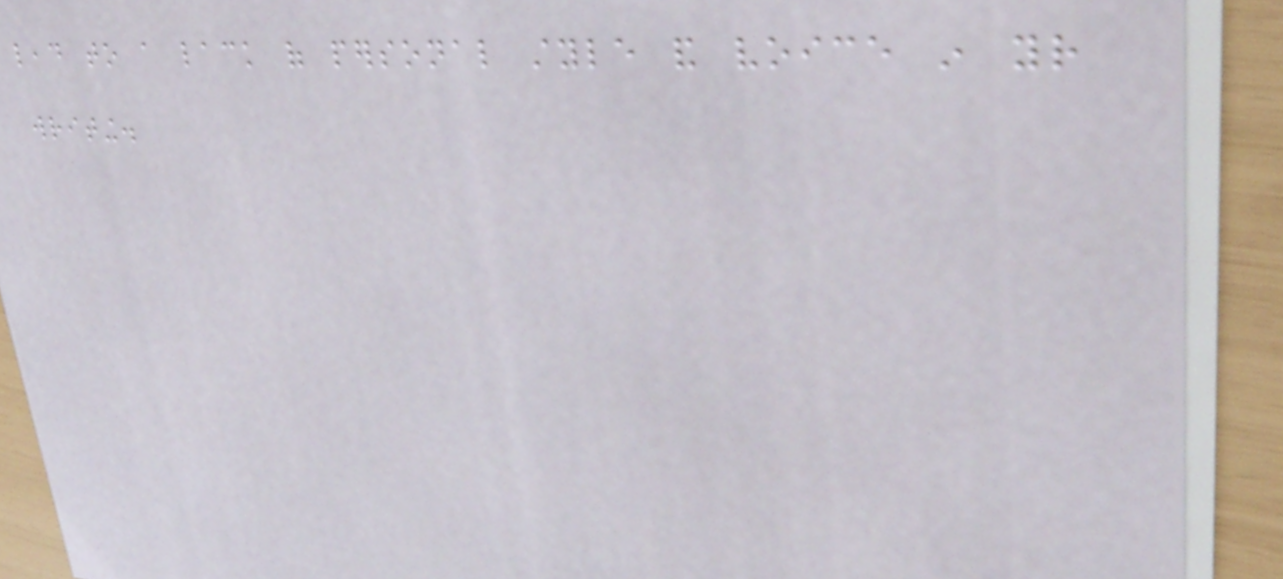lead to a lack of personal style and voice in your
writing.
